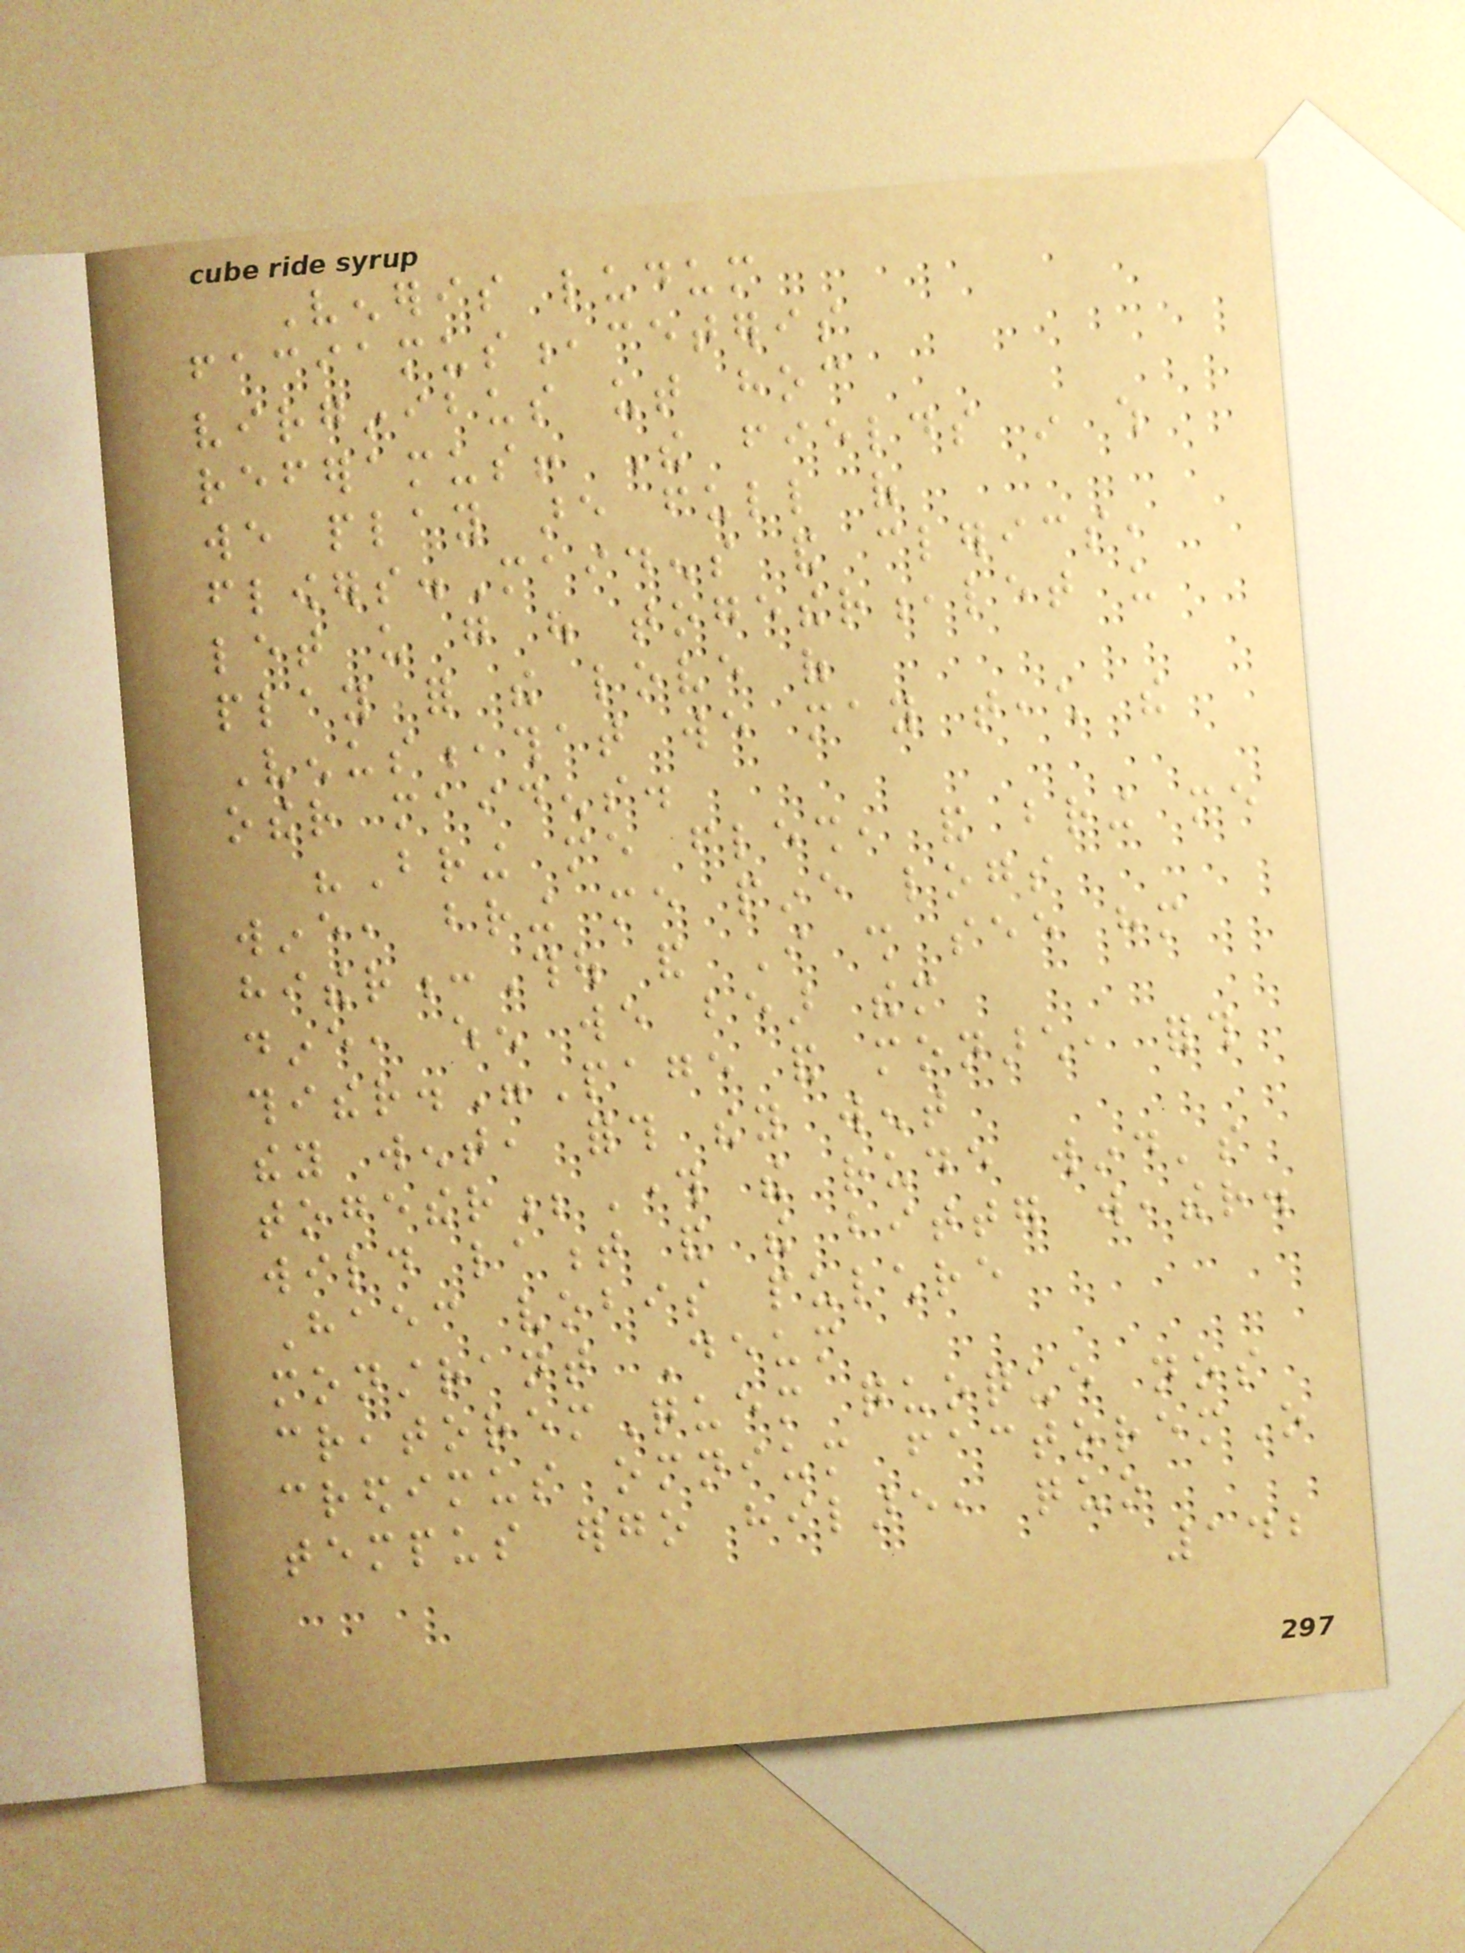Veneris ludum
faciamus,ceteris
virginibus ut hoc
referamus! The fields in which
we play are full of
flowers.Maidens and clerics,
let us go out together,let us
play for the love of
Venus,that we may teach the
other maidens.
"Bring me flesh, and bring me
wine, bring me pine logs
hither:Thou and I shall see him
dine, when we bear them
thither."Page and monarch, forth
they went, forth they went
together;Through the rude wind's
wild lament and the bitter weather.
Haec vobis pulchre
monstrant Deum
creatoremQuem quoque nos
credimus omnium factoremO
tempus ergo hilare, quo
142
